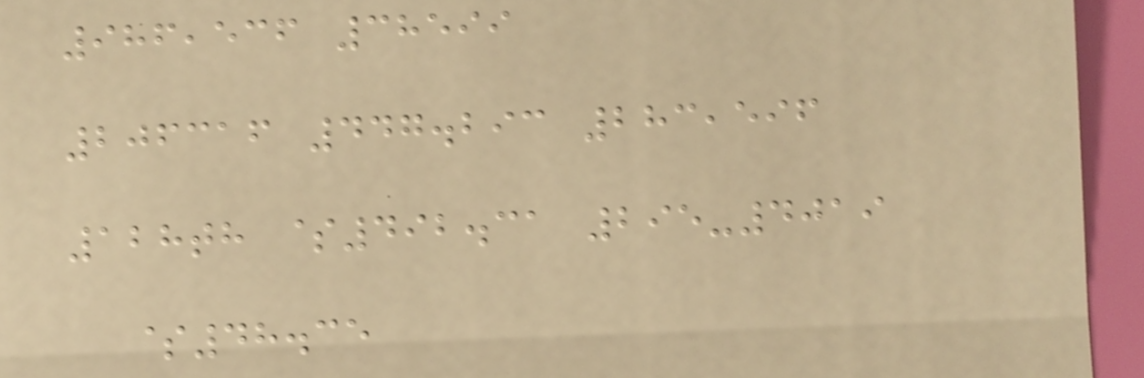986,536 38599
206316 447.293 283,596
128th $492.31 295-4019
$48.35
